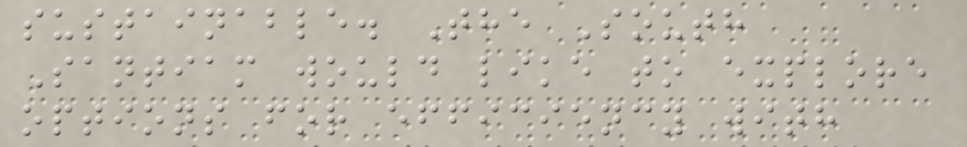sustainable. The South
Santiam would like to explore
options for efficiency with
